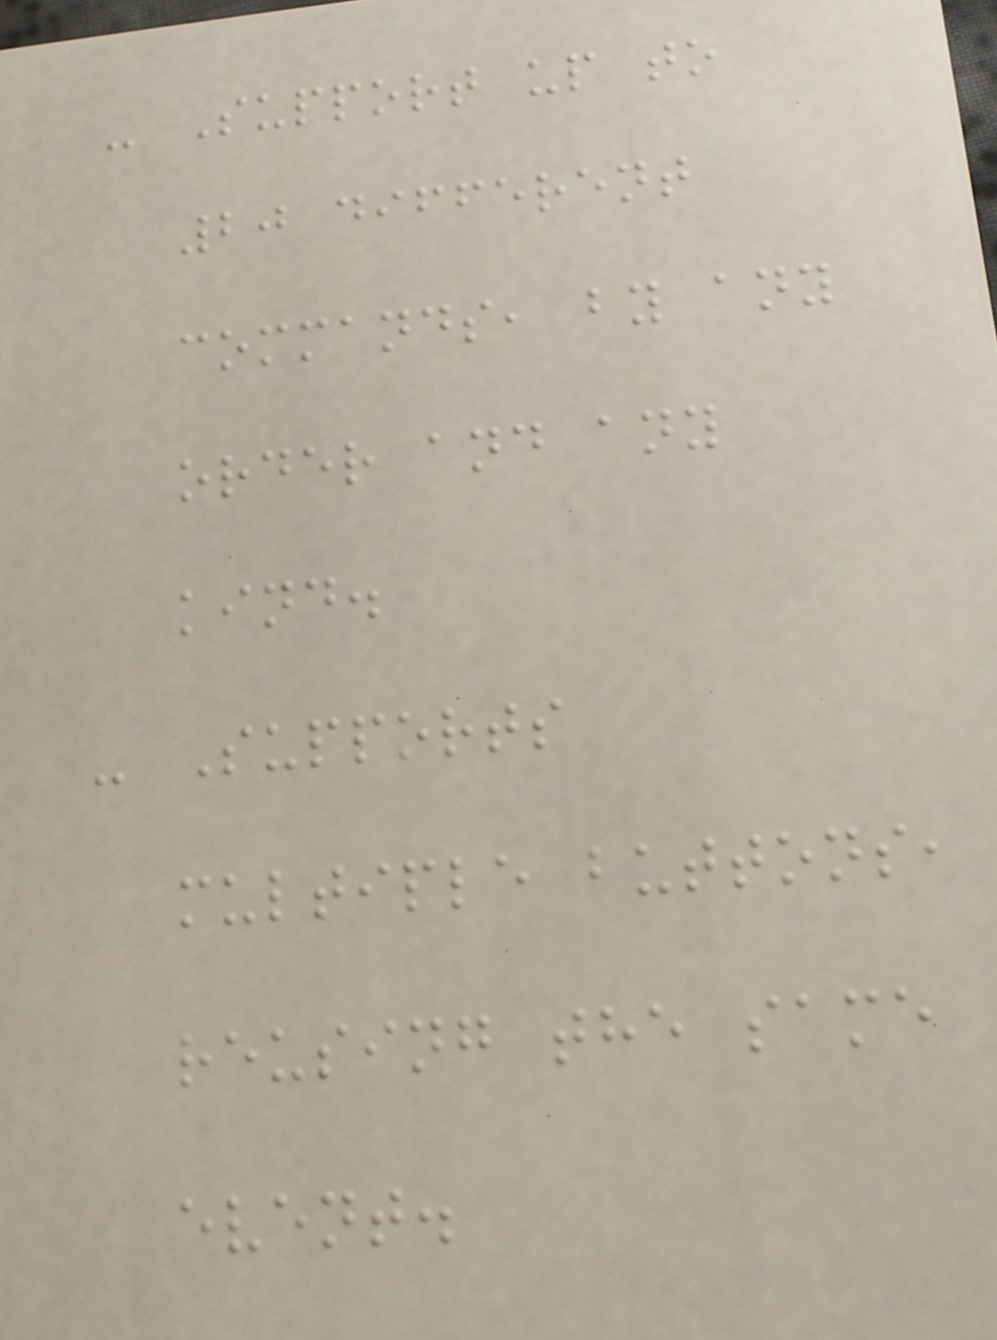- Support up to
20 different
commands, by any
order and any
kind.
- Supports
multiple buttons,
reusing the same
event.
